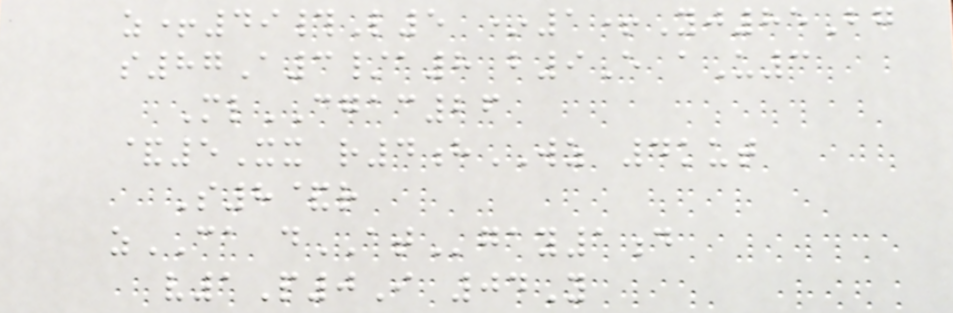z+49#L5 *1+Yj85Bg
s87A3/a8 b9E aU3
MlCGAC26
&5Xx r4hWZ 4kut
S8&r
zCA dATgay1d
v1P0I 04Y
